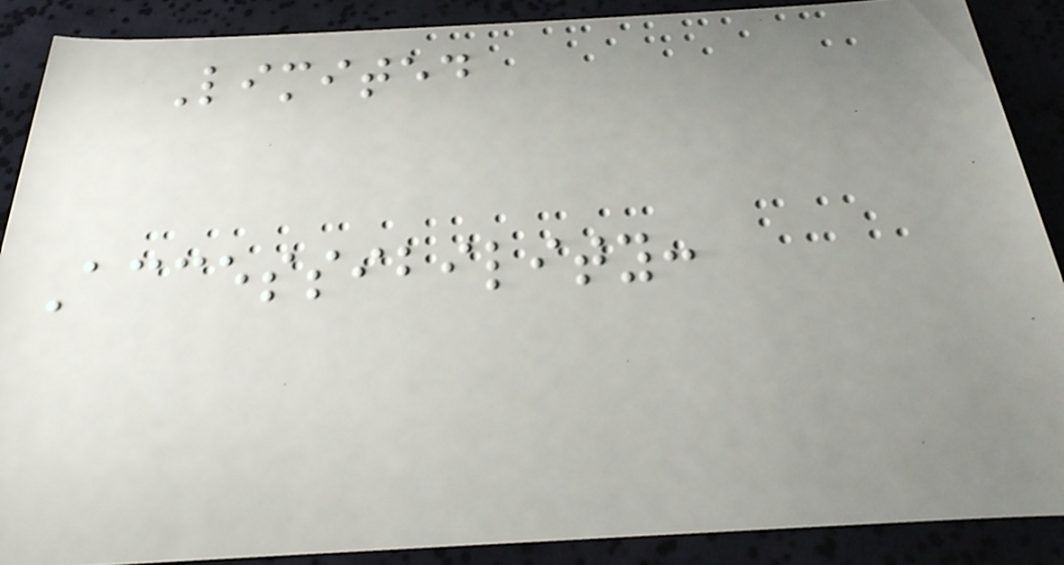Limited
Accessibility:
